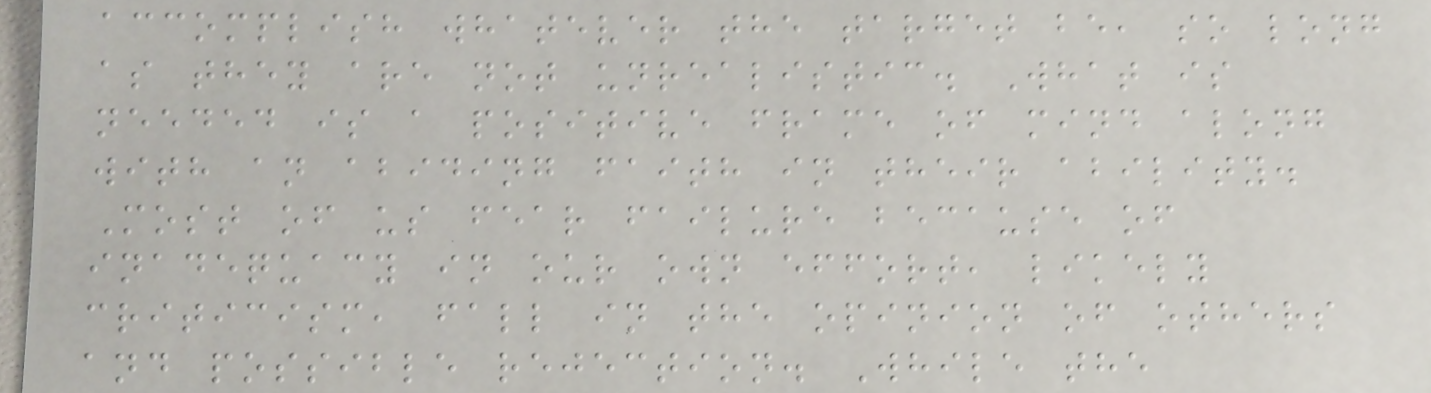accomplish whatever the target be, so long
as they are not unrealistic. What is
needed is a positive frame of mind along
with an abiding faith in their ability.
Most of us fear failure because of
inadequacy in our own effort, likely
criticism, fall in the opinion of others
and possible rejection. While the
